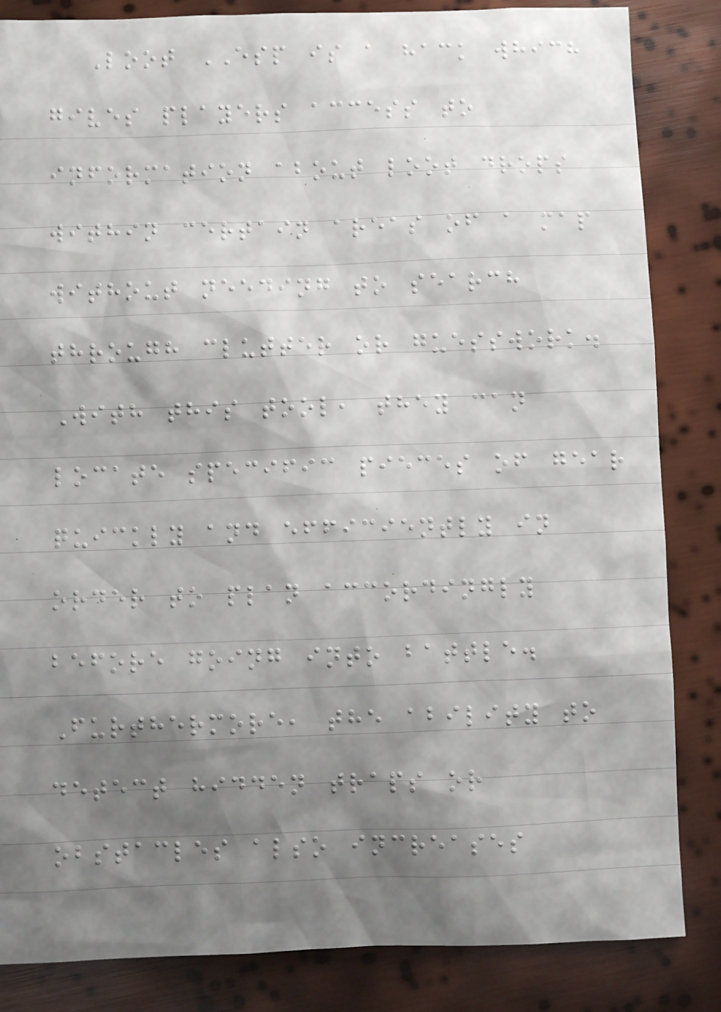Loot ESP is a hack which
gives players access to
information about loot drops
within certain areas of a map
without needing to search
through clutter or guesswork.
With this tool, they can
locate specific pieces of gear
quickly and efficiently in
order to plan accordingly
before going into battle.
Furthermore, the ability to
detect hidden traps or
obstacles also increases
